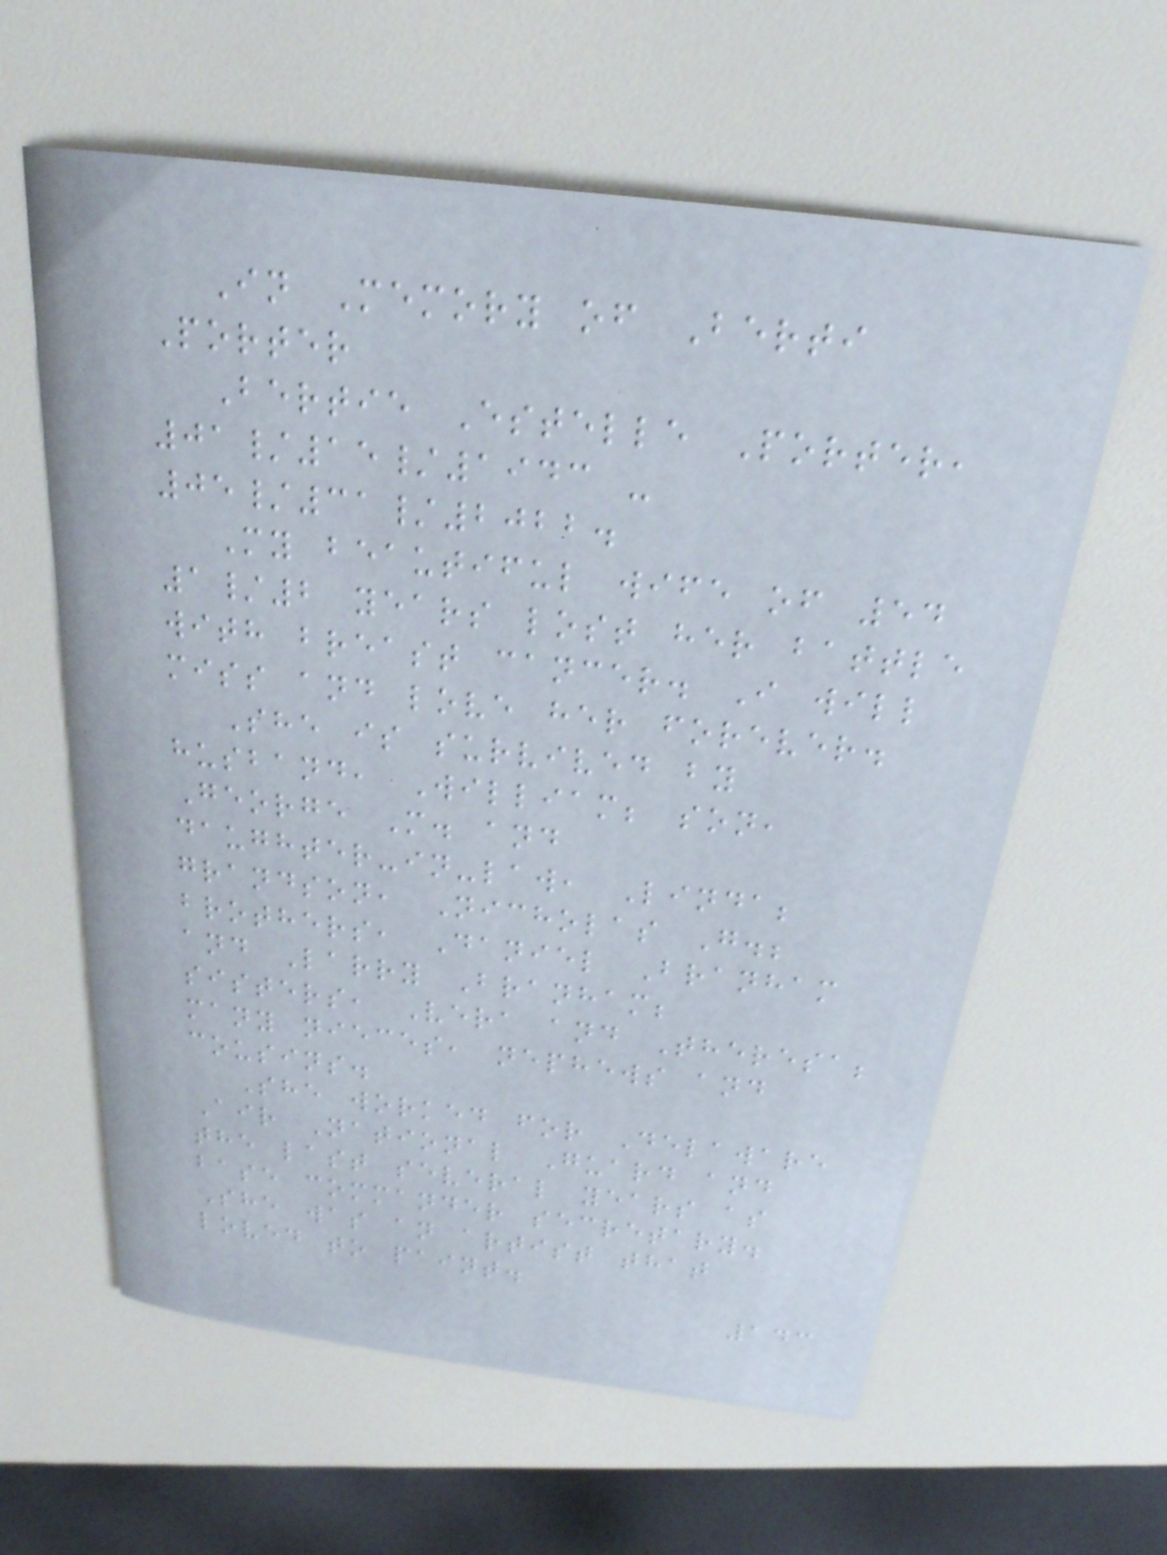In Memory of Berti
Porter
Bertie Estelle Porter,
01/15/1943 -
05/31/2022.
My beautiful wife of 54
1/2 years lost her battle
with breast cancer. I will
miss and love her forever.
She is survived by
husband, William; son,
George M. and
daughter-in-law, Linda;
grandson, Nicholas G.;
brothers, Daniel Branham
and Larry Branham;
sisters, Vera and Theresa;
many nieces, nephews and
cousins.
She worked for Delaware
Air National Guard and
the last several years as
base commander secretary.
She was an artist that
loved to paint.
143
